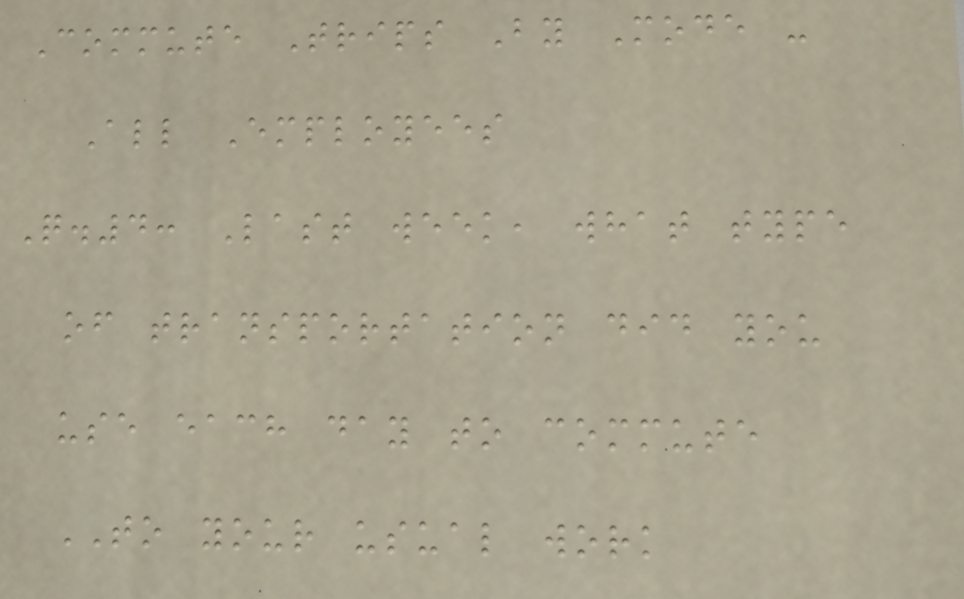Commute Trips By Mode -
All Employees
Q.4: Last week, what type
of transportation did you
use each day to commute
TO your usual work
